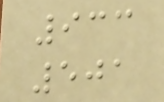933
501
